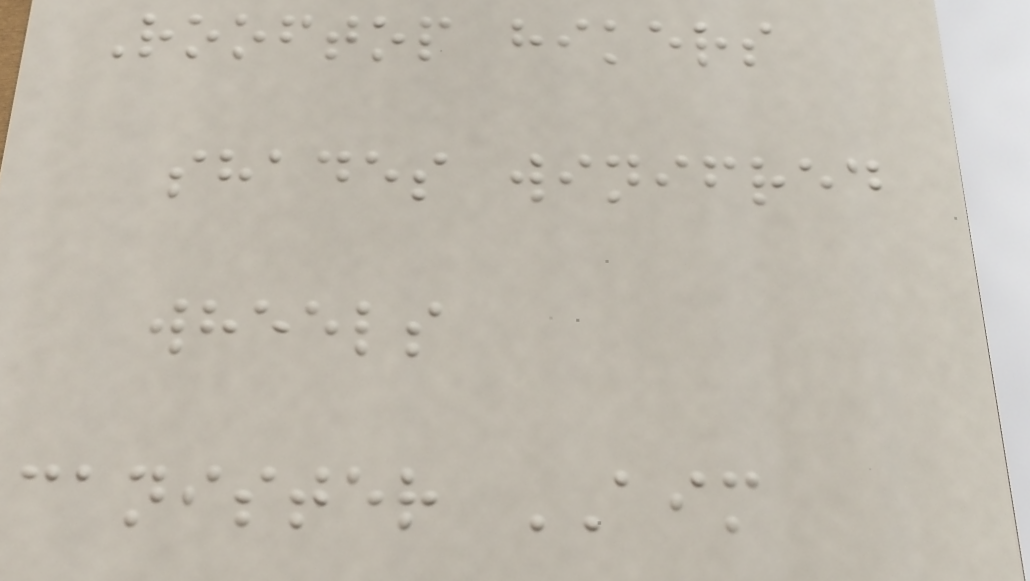Rooftop hikers
shades winifred
wheels
canister AIM
